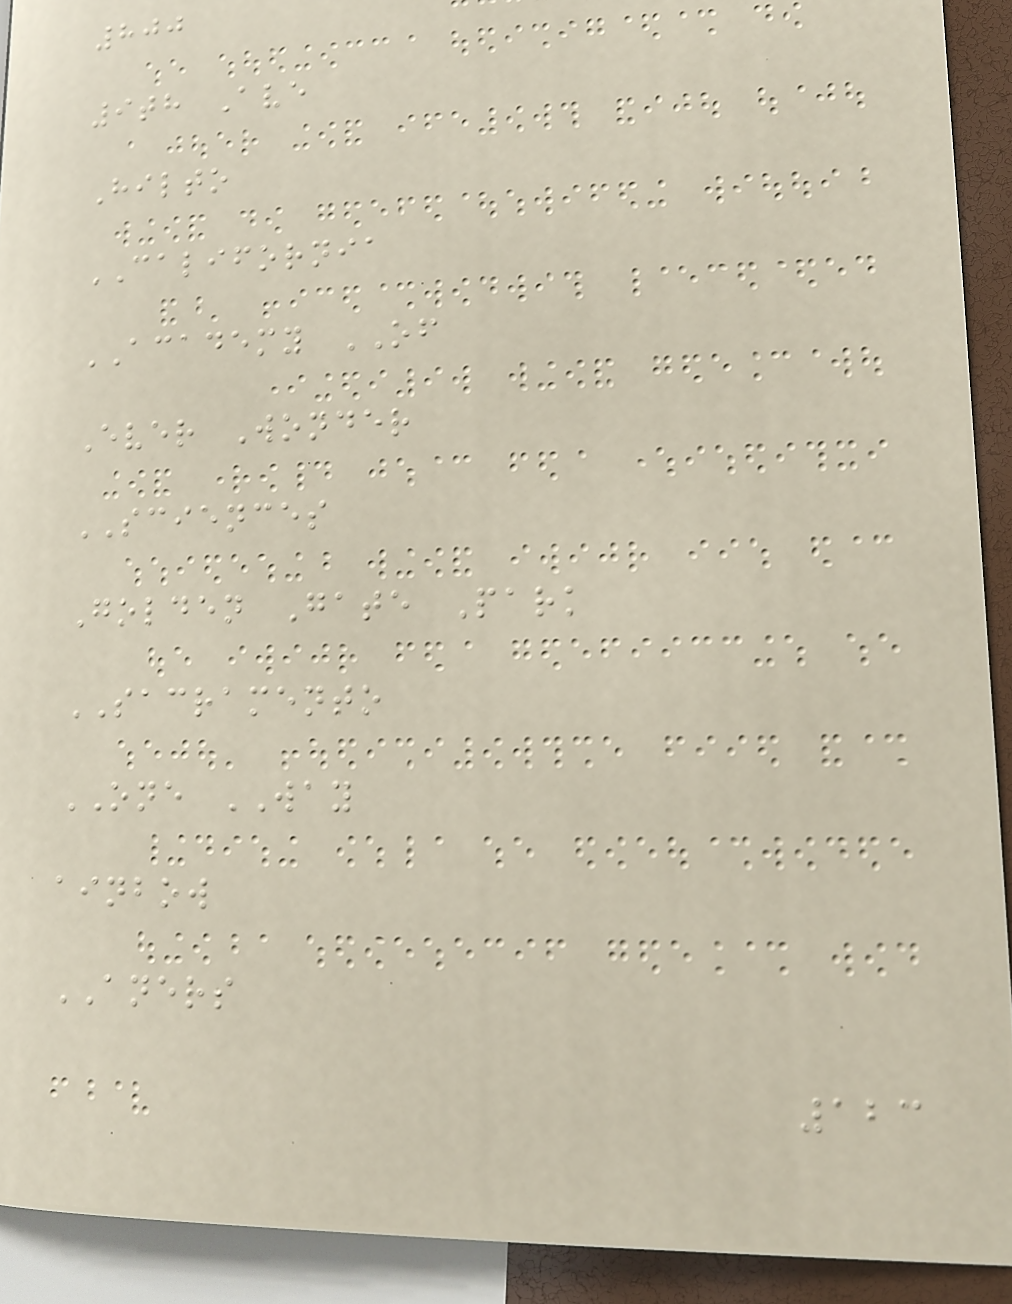800
9th Ave
Hilto
CALIFORNIA
ACADEMY OF
Ever Wonder
SCIENCES
Golden Gate Park
SACRAMENTO
ONE WAY
ainbow
ANERS
123
